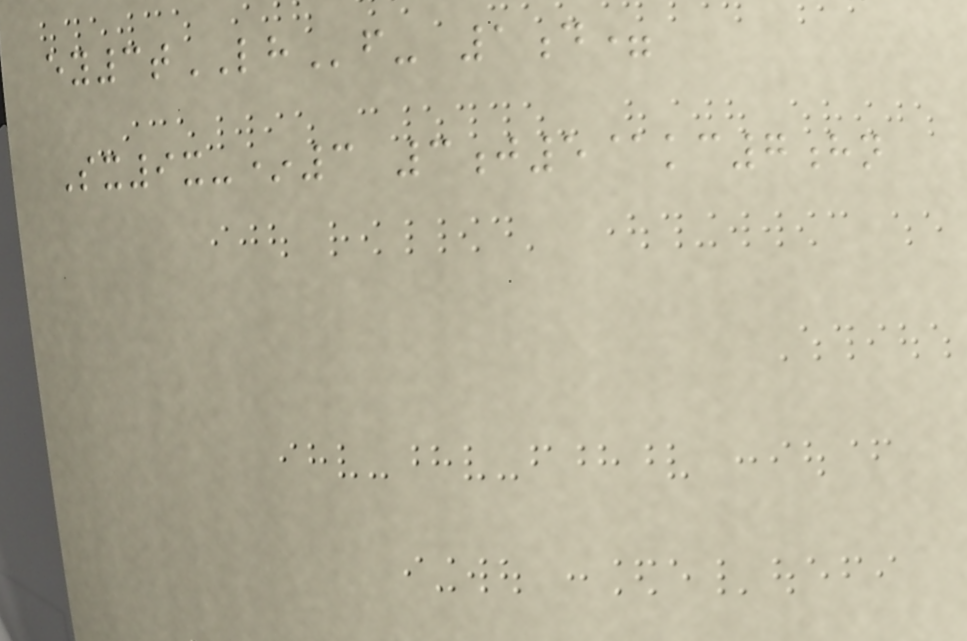ey3tLHf- 1d=
Sx9x-*3 3j5@kc7hn
